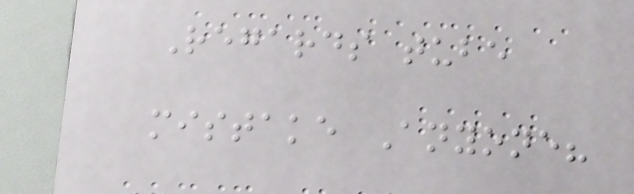Regards tube
mistake Anyone?
